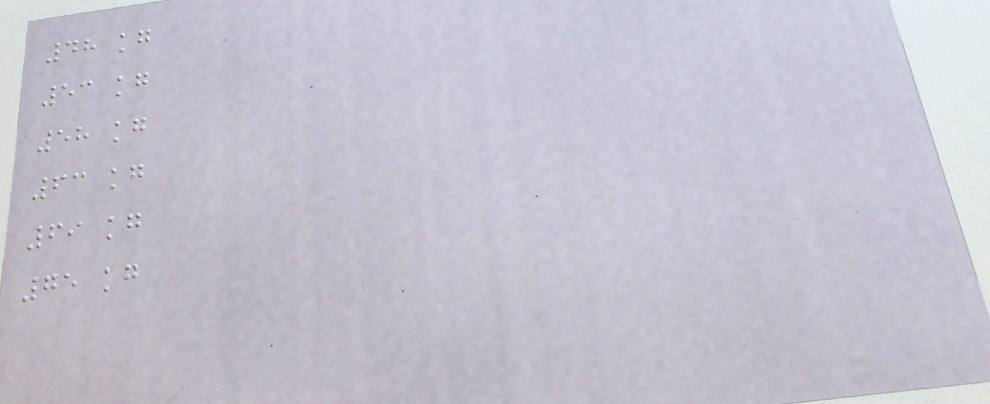48 kg
53 kg
58 kg
63 kg
69 kg
75 kg
